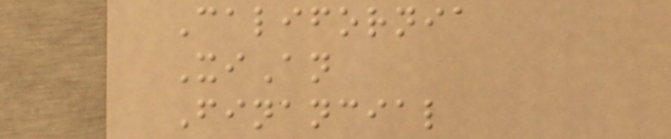California
XiAn
Financial
